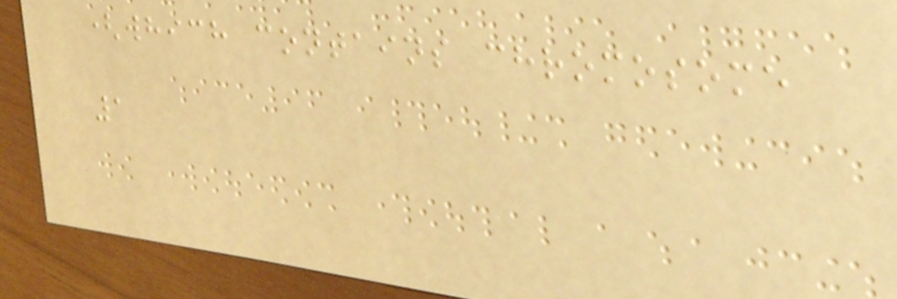(which contains chromosome
1
